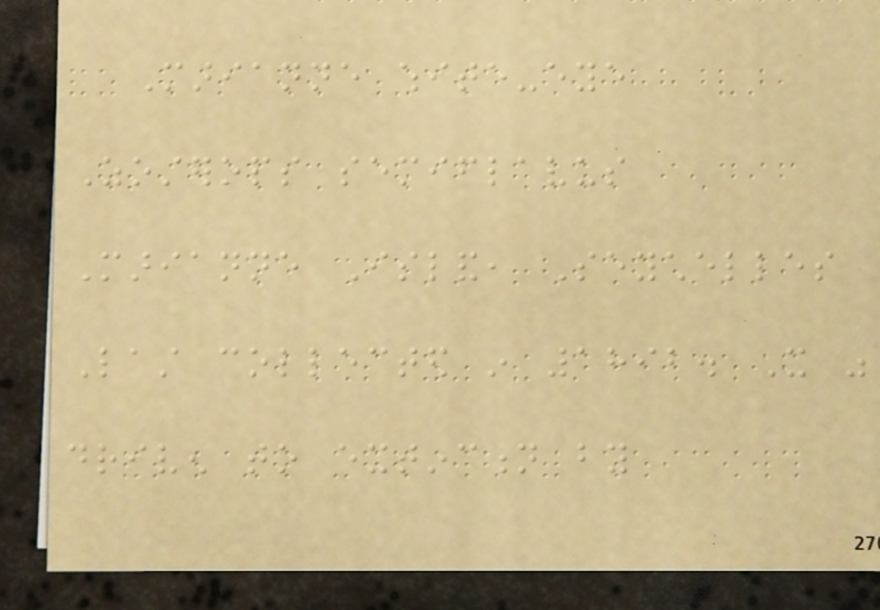Marianne white-eye
Zosterops semiflavus
Marianne Island, Seychelles
Last collected in 1892. It was
driven to extinction by
